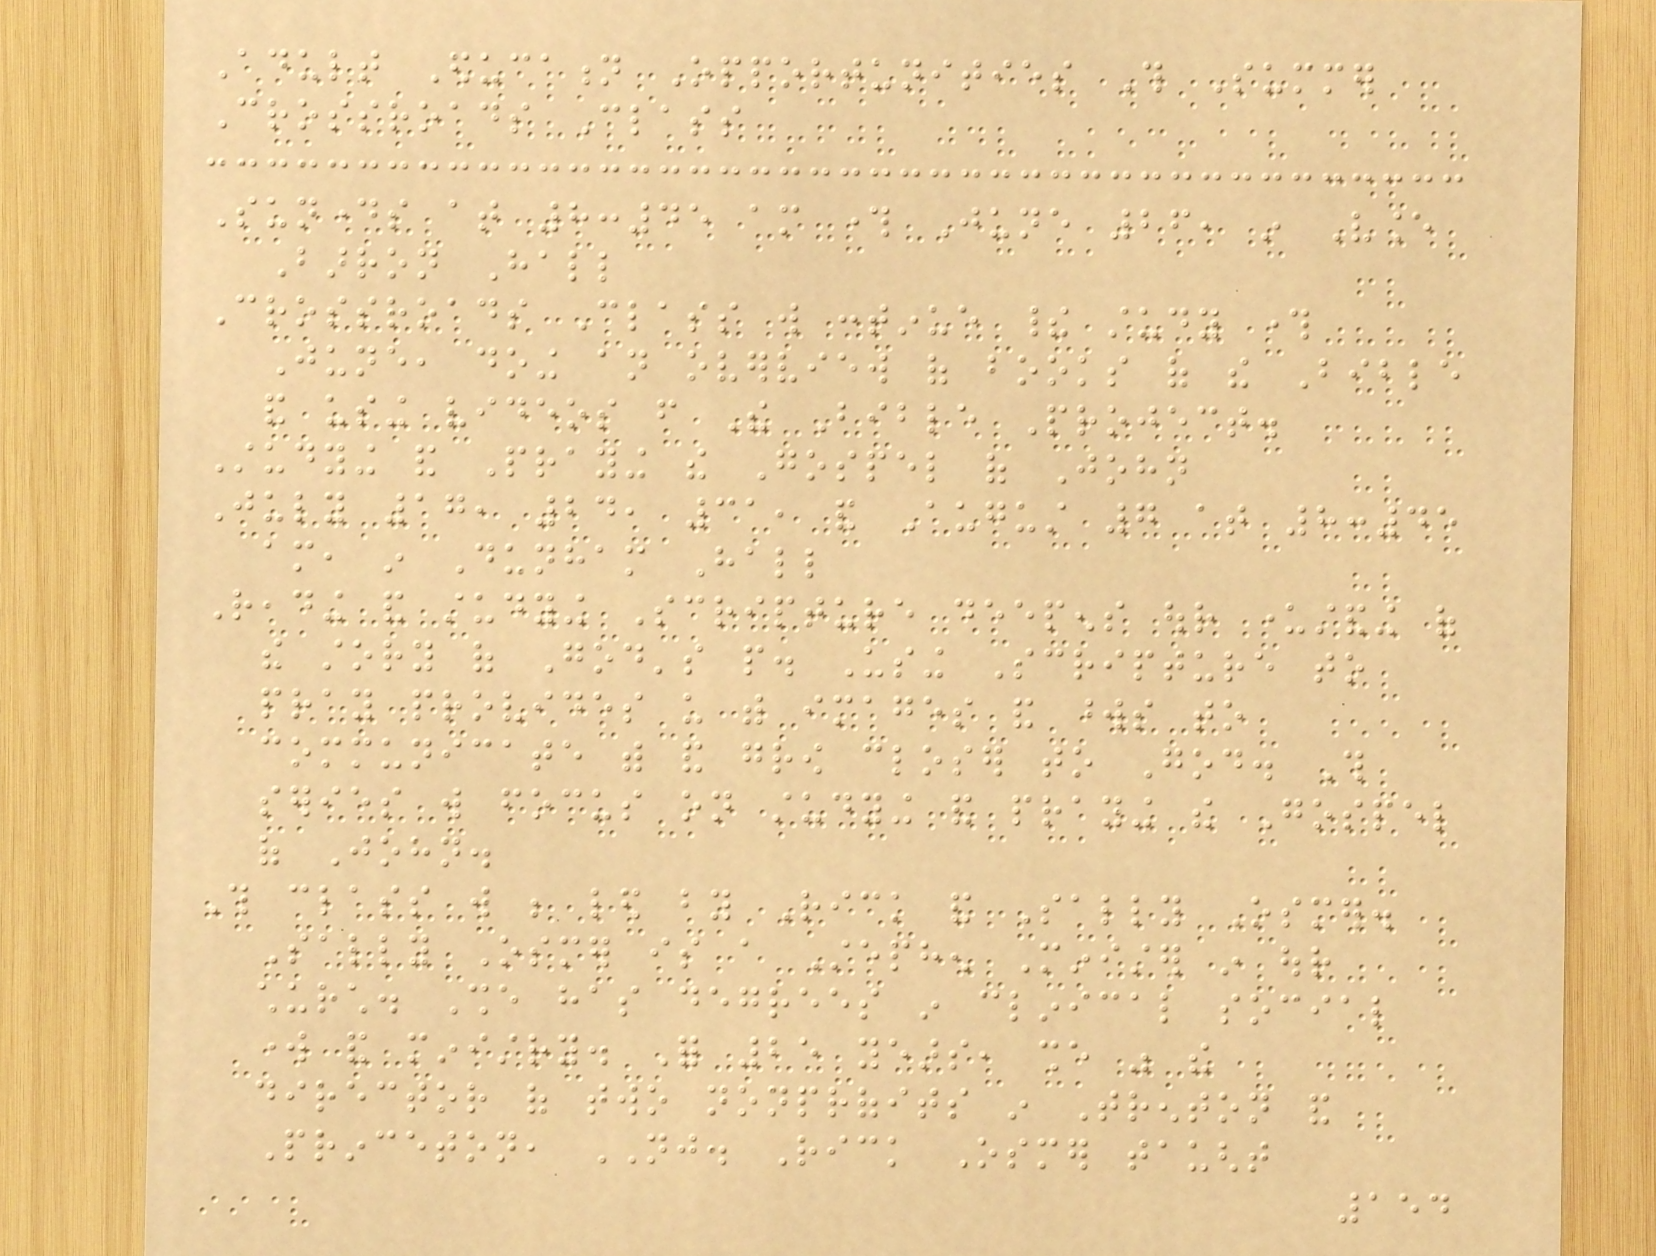Adult Education Opportunities This Summer
Crossroads Class
Sundays at 8:45 am through June 26, in Vance
Barron Hall
Crossroads Class will continue their study through
June, doing an overview of books of the Bible
and using videos from The Bible Project.
Studying and Praying the Gospel of John
July 17, 24, 31, and August 7 at 8:45
am, in Dunham Hall
Reading and studying Scripture deepens our understanding of
the story of God's people. Using Scripture to
pray provides us with images and words to
communicate with and grow closer to God. This
series will focus on studying and praying the Gospel
of John.
This class will be led by Rick and Sally Osmer.
Sally Osmer is a Stephen Minister in our
church. She has degrees in clinical social
work and ministry. For 25 years, she was the
director of two nonprofits in Trenton and
Princeton, NJ. Rick Osmer taught
154
